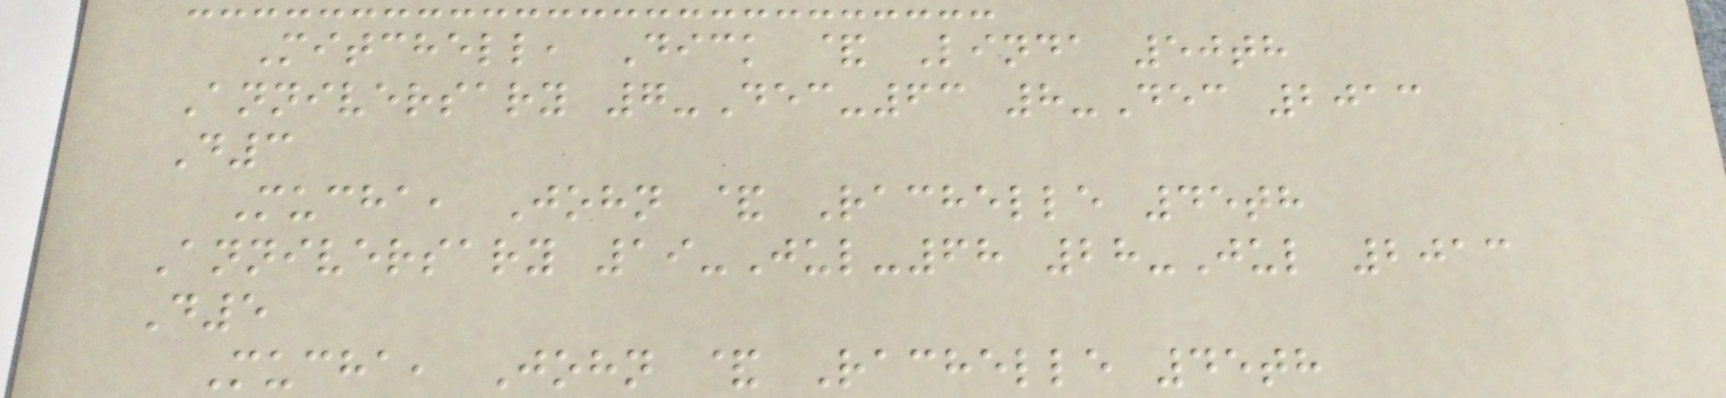Mitchell, Dick & Linda 50th
Anniversary 7-Dec-63 8-Dec 2013
D3
Mucha, John & Rachelle 45th
Anniversary 19-Jul-68 28-Jul 2013
D5
Mucha, John & Rachelle 45th
